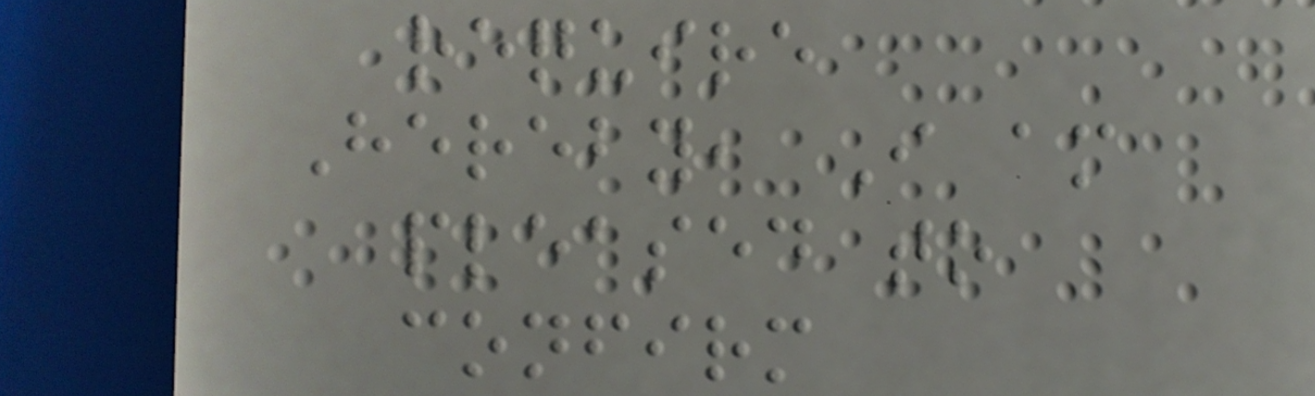require
Hereby, I am
pleased to
confirm
